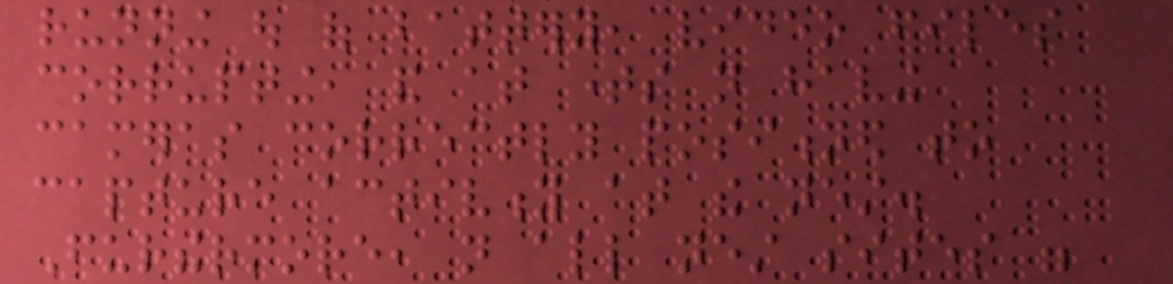running out of battery, video files
corrupting, and at times not having
cameras correctly positioned to
capture activity at the nest.
Furthermore, not all nest sites were
